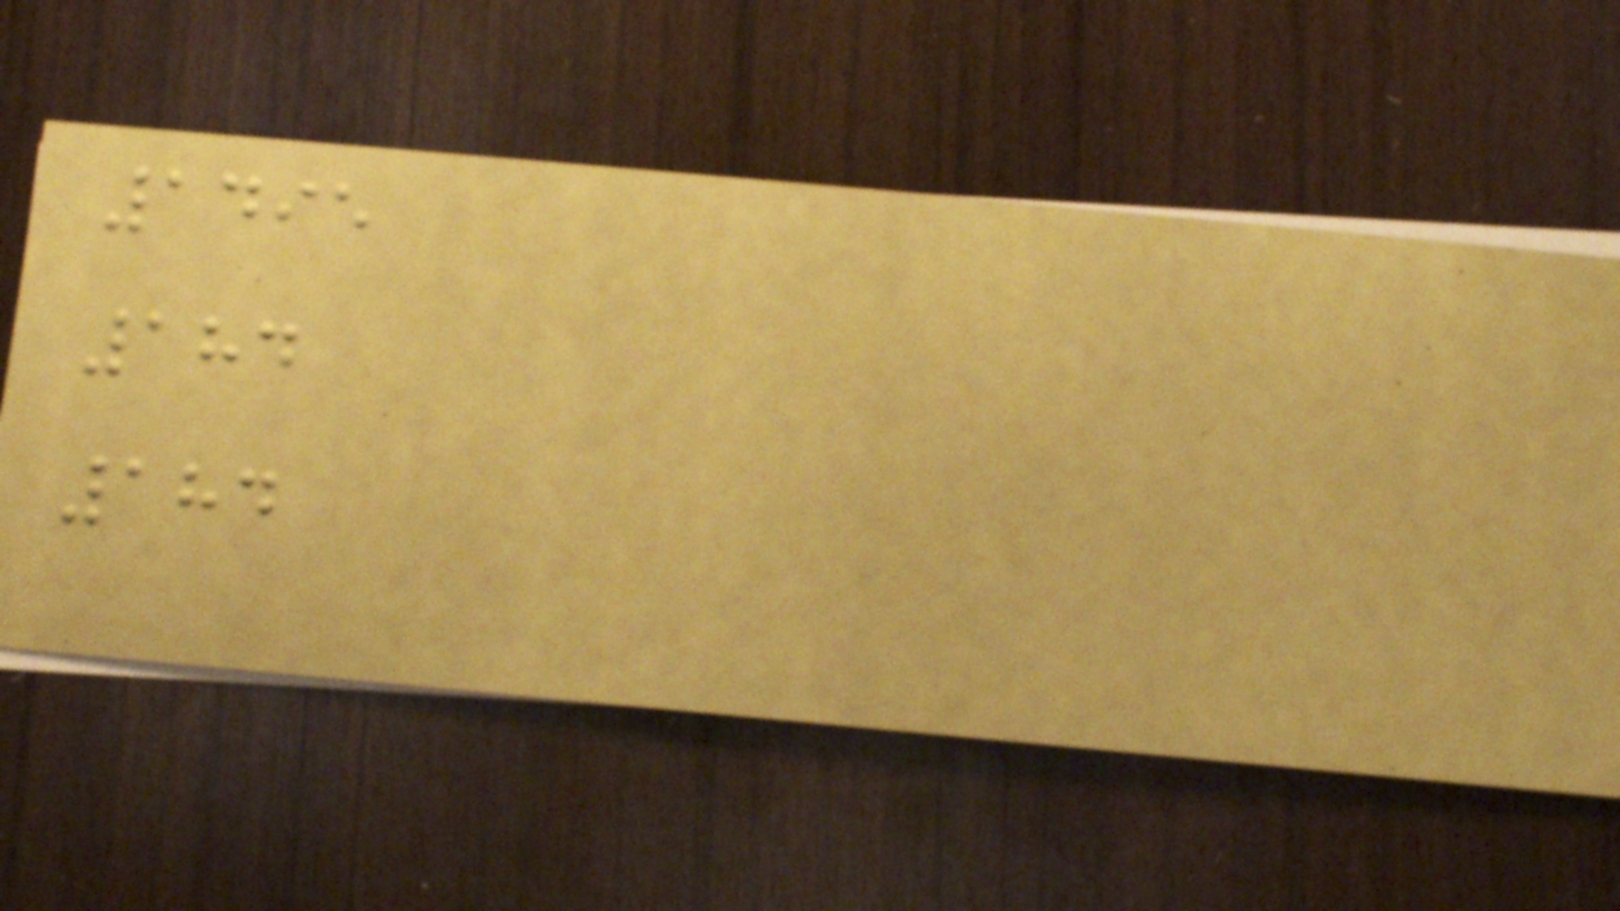1495
184
184
